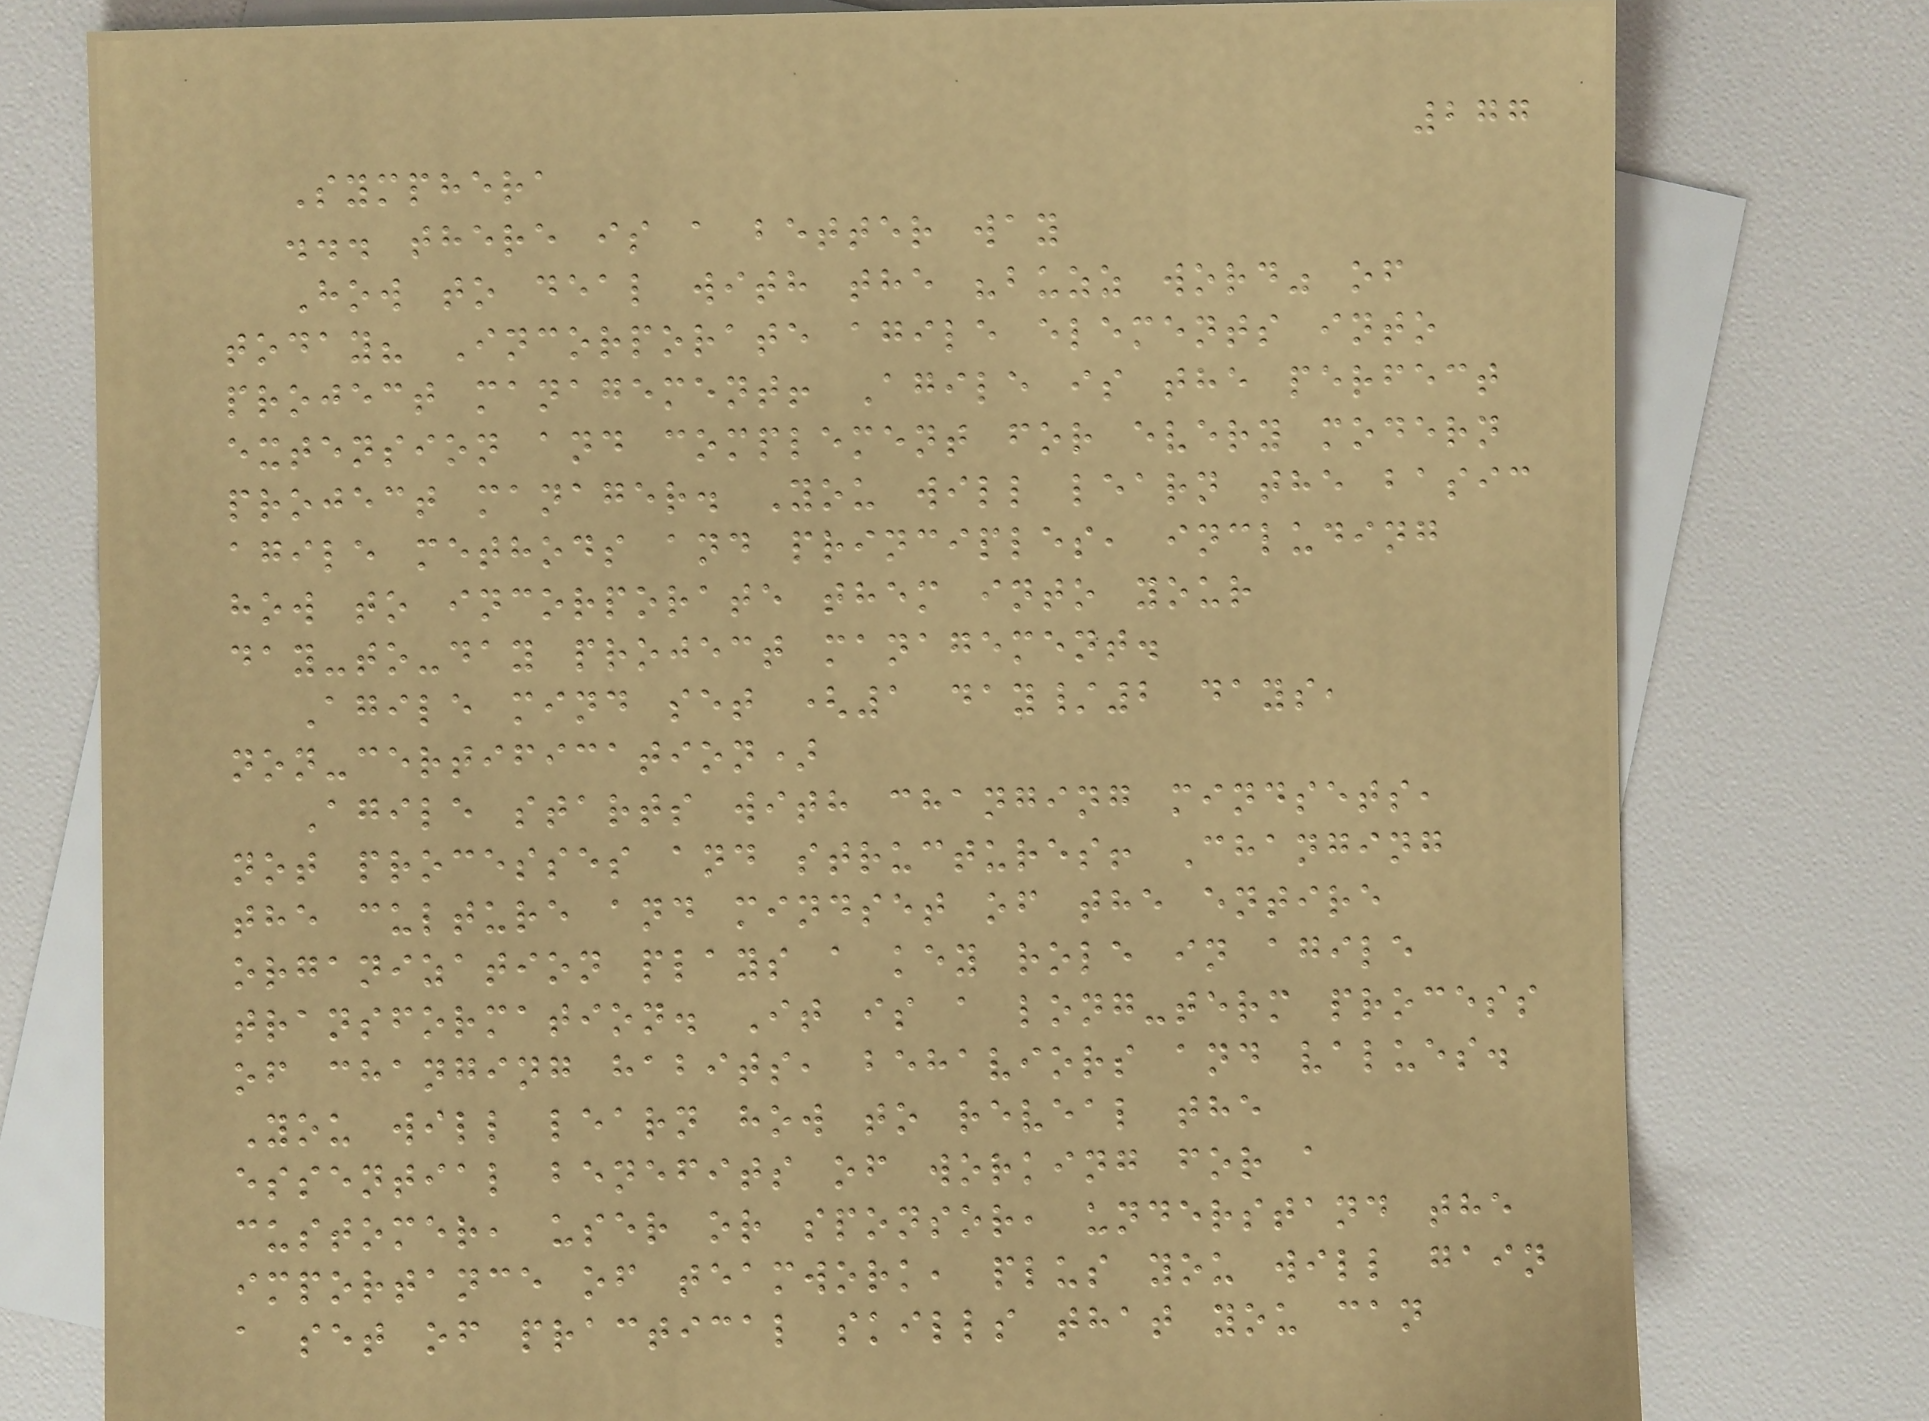277
Symphera
... there is a better way
How to deal with the "buzz word" of
today? Incorporate agile elements into
project management! Agile is the perfect
extension and complement for every modern
project manager. You will learn the basic
agile methods and principles, including
how to incorporate them into your
day-to-day project management.
Agile mind set (1 day/2 days,
non-certification)
Agile starts with changing mindsets,
not processes and structures! Changing
the culture and mindset of the entire
organization plays a key role in agile
transformation. It is a long-term process
of changing habits, behaviors and values.
You will learn how to reveal the
essential benefits of working for a
customer, user or sponsor, understand the
importance of teamwork, plus you will gain
a set of practical skills that you can
